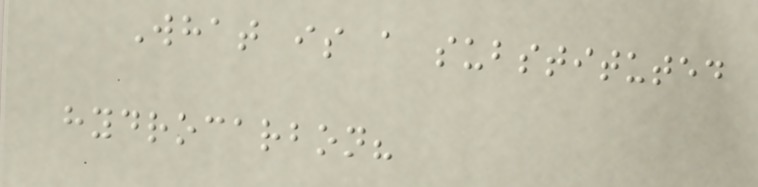What is a substituted
hydrocarbon?
